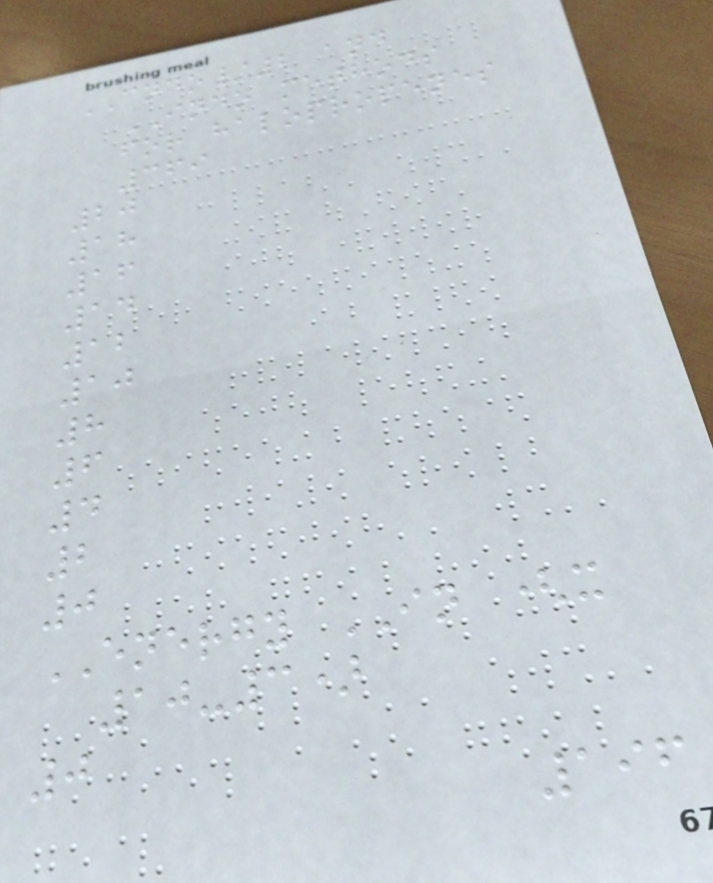CNDO/2 and
INDO methods
for halopropenes
369
20
18
16
14
12
10
8
6
4
2
0
ENERGY IN (x
10-3)
0
196
